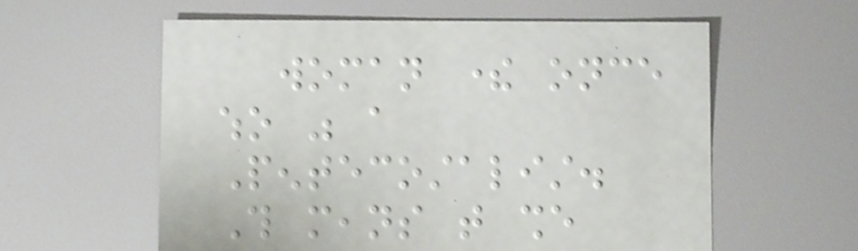woman there once
who was a
Pentecostalist.
This means that she
